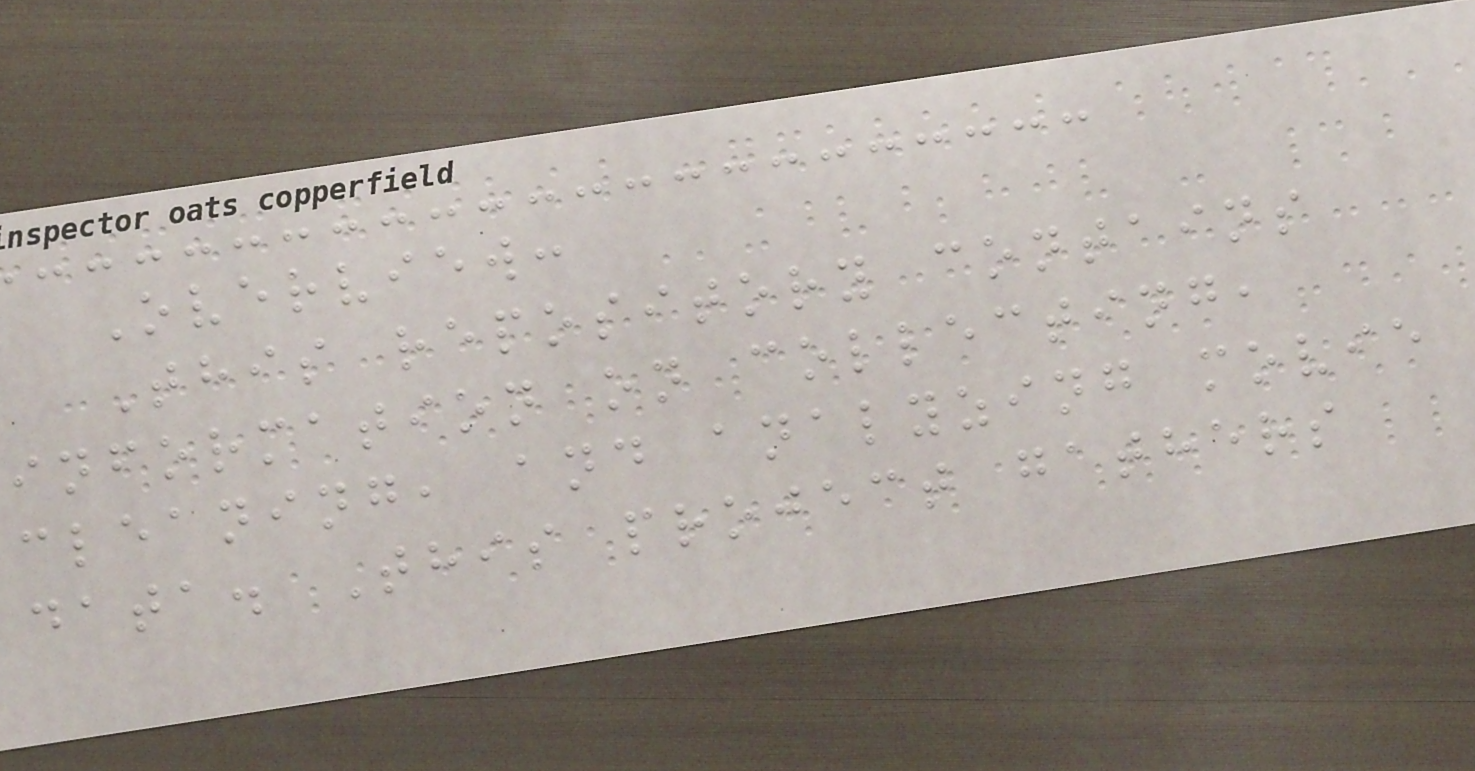Overview:
This repository contains
information on collecting,
cleaning, and analyzing movie
data. This project gathers
